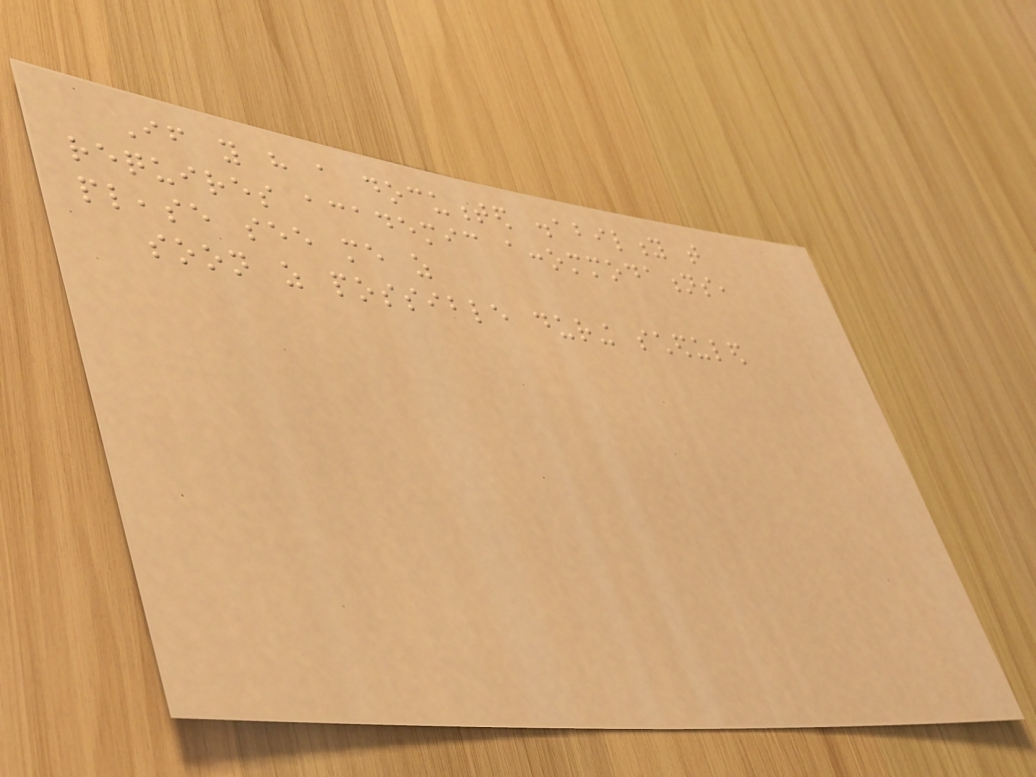If you have a documented disability that
requires academic accommodations,
please see me as
soon as possible during scheduled
